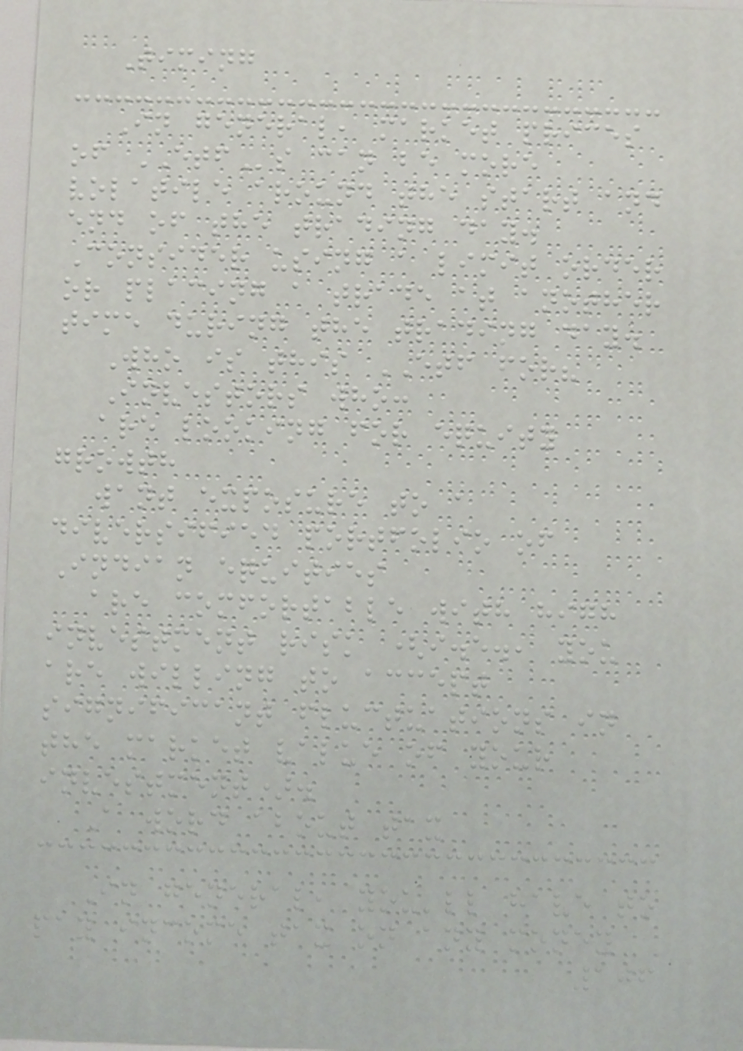Timing
In general, market prices
of ETFs can be more
volatile around the start and
end of the trading day.
Consider using a limit order
or placing a trade at another
time during the trading day.
Who is this ETF for?
Investors who:
are looking for equity
growth
want exposure to a
diversified portfolio of
Indian equities
are comfortable with high
investment risk (i.e., you
are willing to accept
significant fluctuations in
the market value of your
investment).
A word about tax
In general, you'll have to
pay income tax on any money
106
